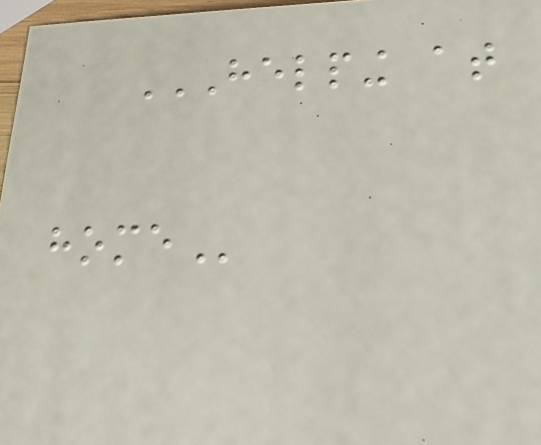HELPING AT
HOME
